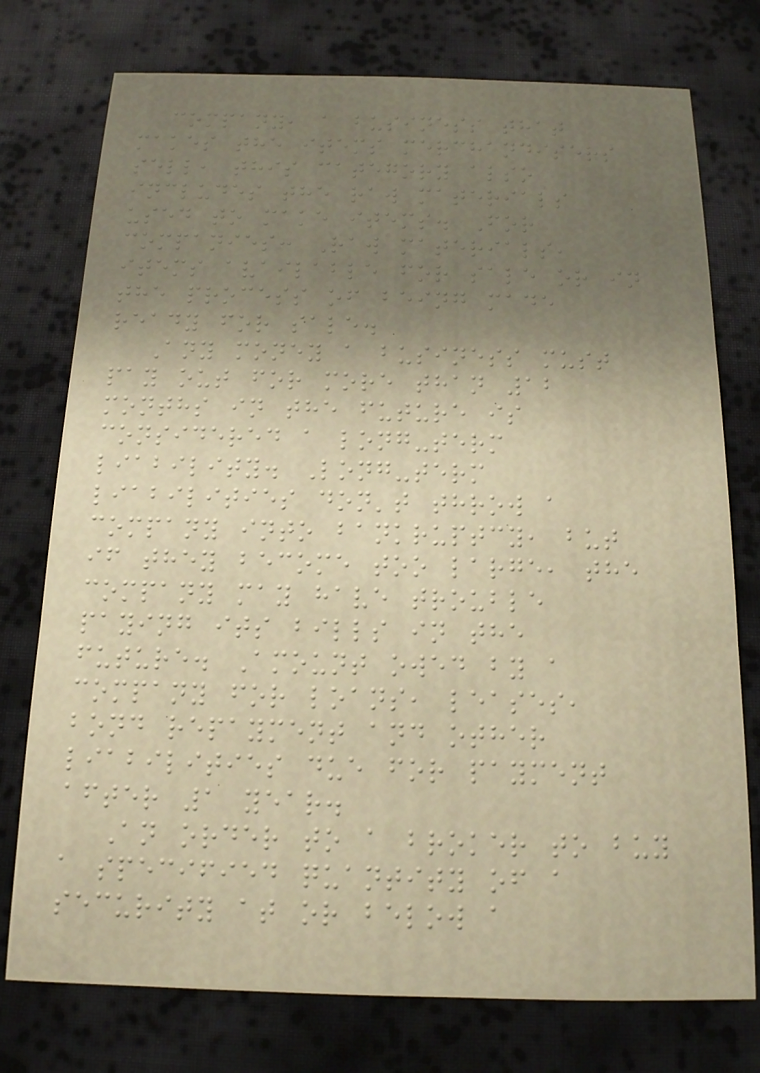company, a business that
makes the items merchandisers
sell, this category also
includes the raw materials
used to make items. For
companies: Raw materials,
items available for sale or in
the process of being made
ready for sale.
Any money a business must
pay out for more than 12
months in the future is
considered a long-term
liability. Long-term
liabilities don't throw a
company into bankruptcy, but
if they become too large, the
company may have trouble
paying its bills in the
future. Amount owed by a
company for loans, leases,
bond repayment and other
liabilities due for payment
after 1 year.
An order to a broker to buy
a specified quantity of a
security at or below a
